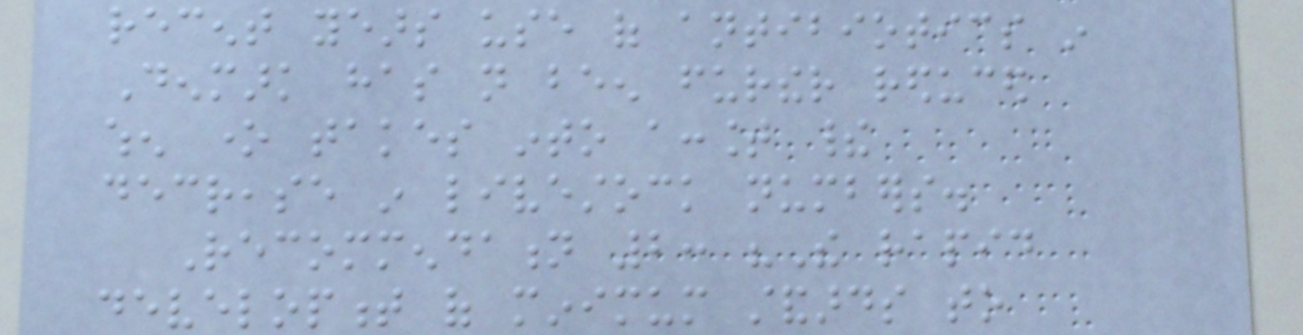recent years use of antibiotics in
Denmark has not been further reduced
when one takes into account their
decrease in livestock numbers.
Recommendation 2: "The rapid
development of minimum standards to
